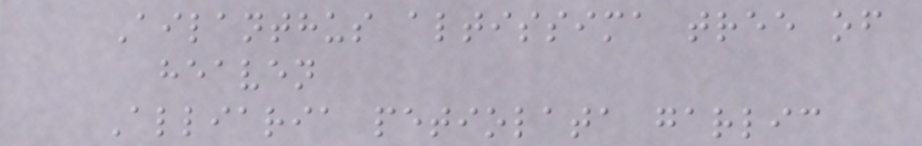Ailanthus altissima tree of
heaven
Alliaria petiolata garlic
